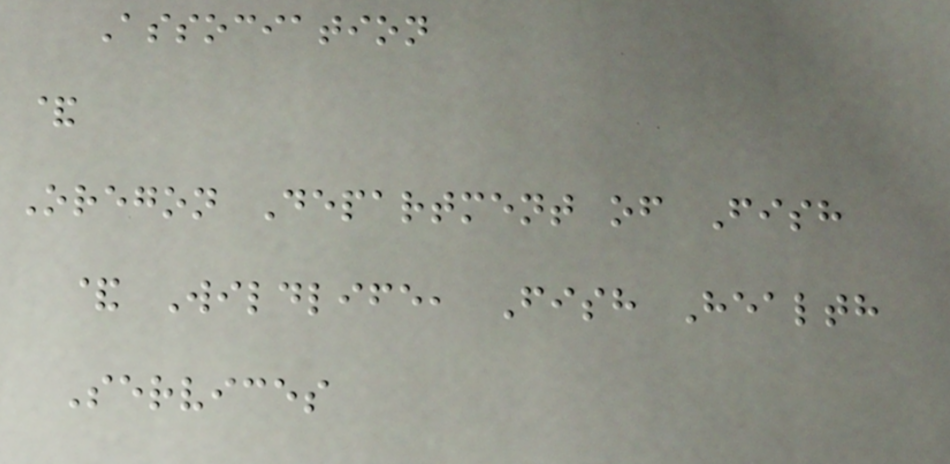Association
&
Oregon Department of Fish
& Wildlife, Fish Health
Services
